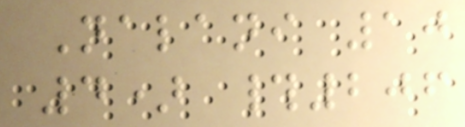Nalani 10
4) #206
